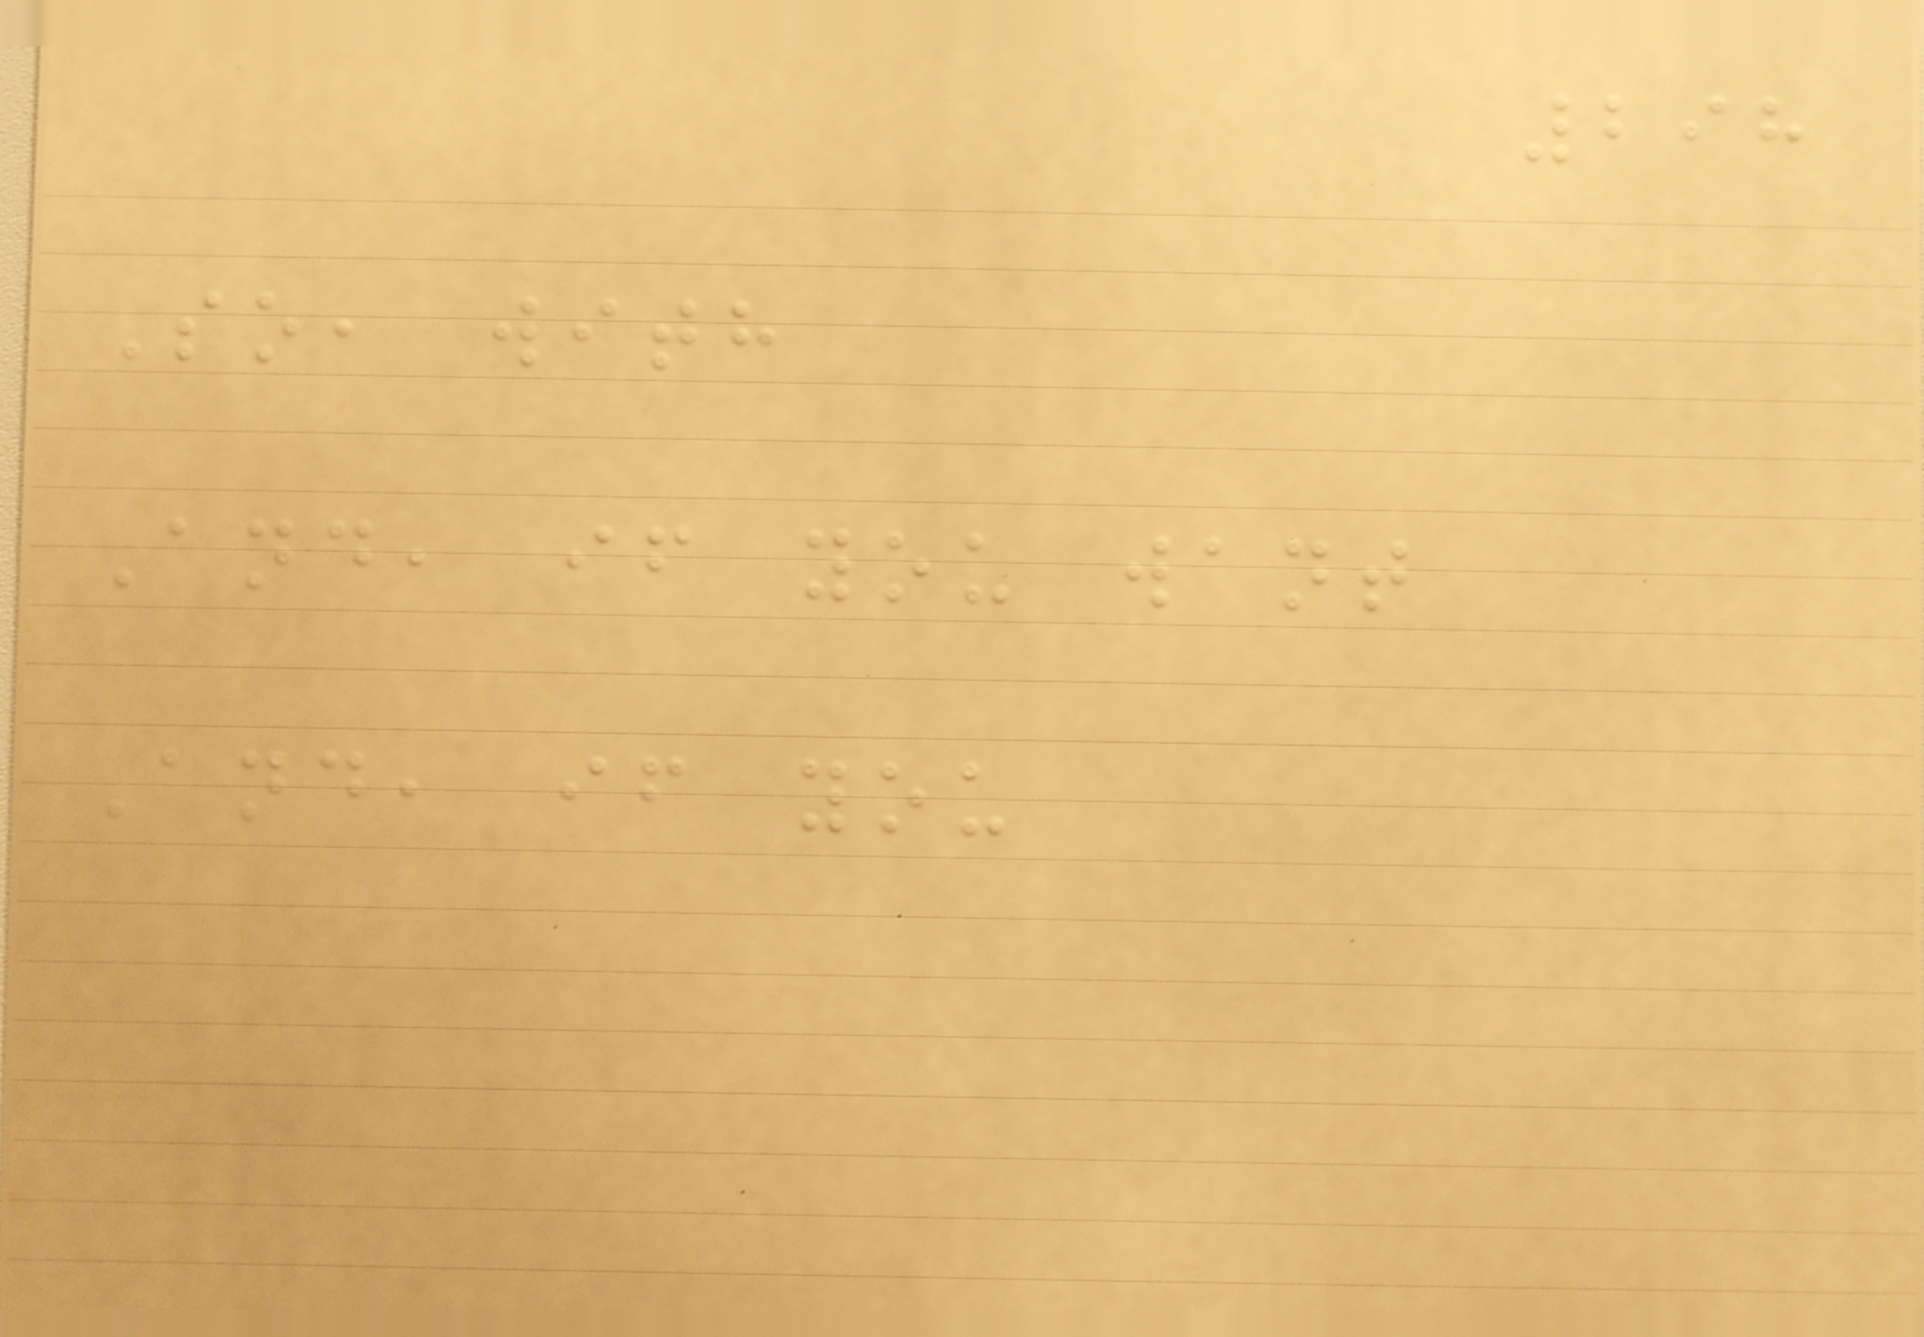298
So, with
And, if you want
And, if you
